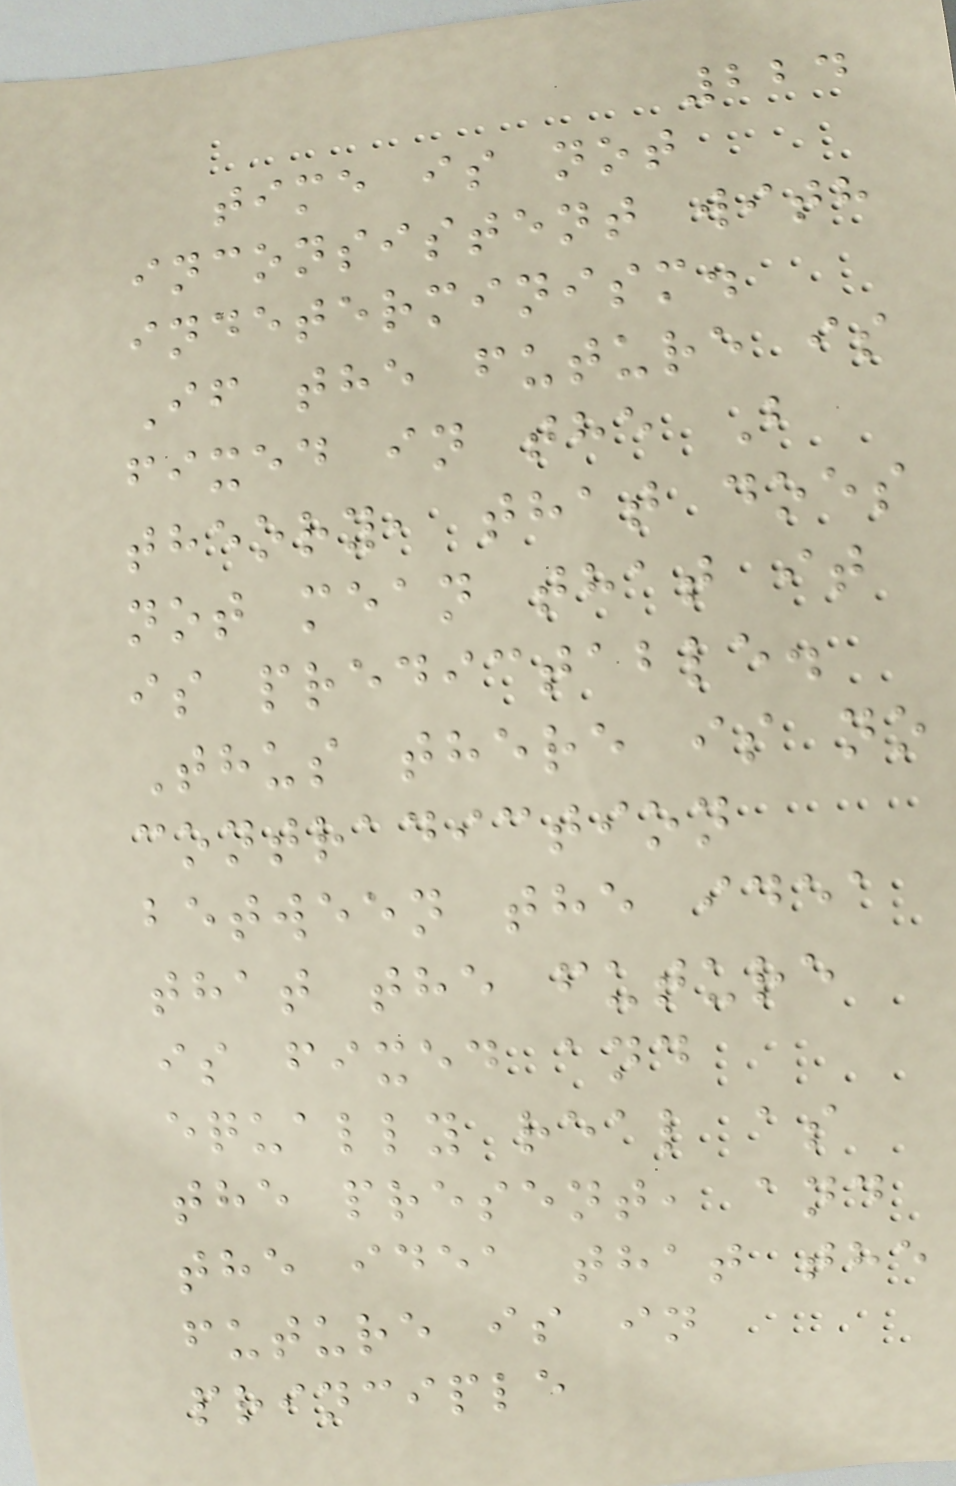224
time is not
inconsistent with
indeterminism.
If the future is
fixed in the B
theory, that does
not mean that it
is predictable.
Thus there is no
contradiction
between the idea
that the future
is fixed and
equally real as
the present, and
the idea that the
future is in
principle
